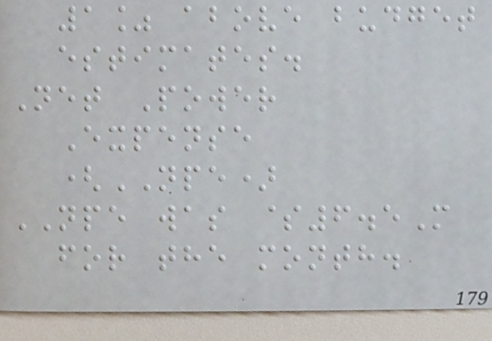1% above budget
estimates.
Net Power
Expense
(NPE)
NPE was $6.5M
for the month.
